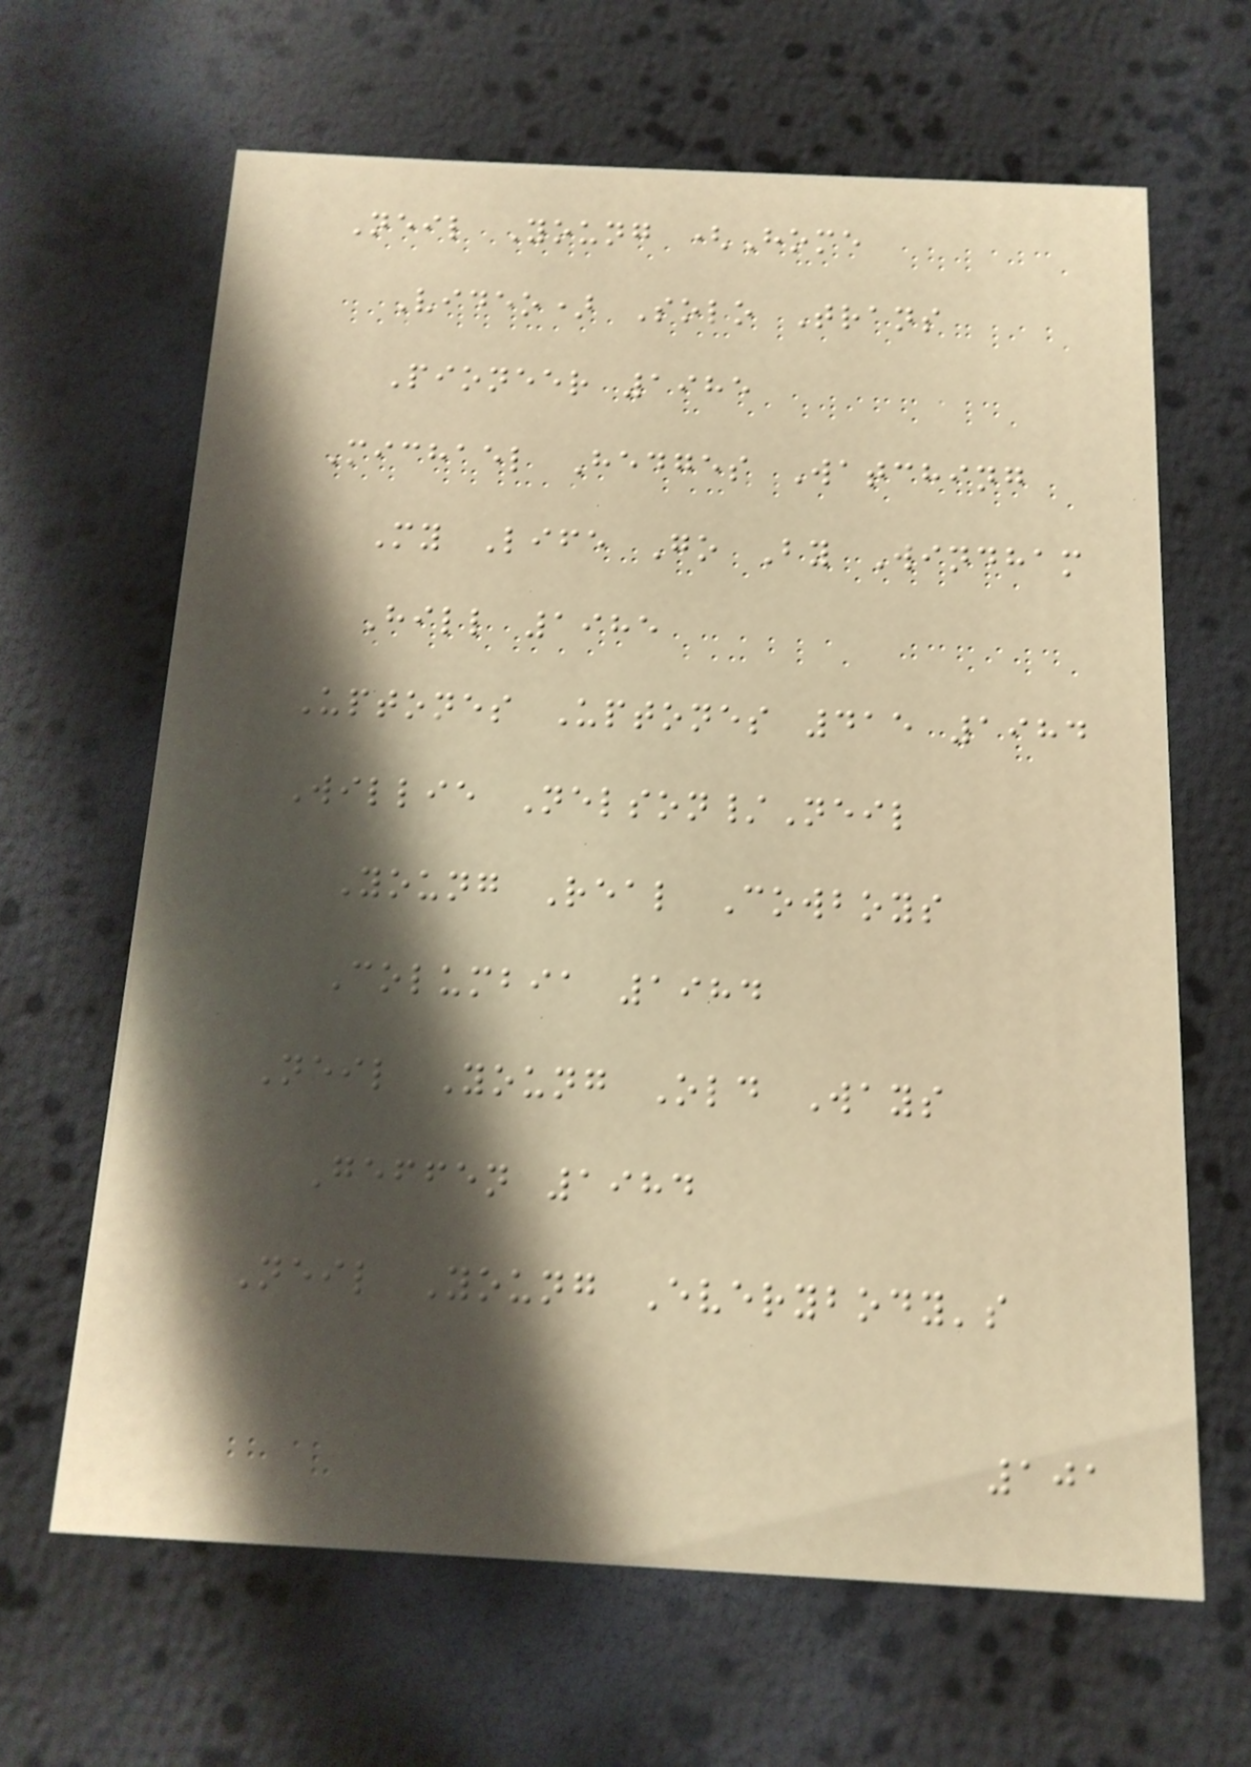Neil Young (Home
Video) Solo Trans
Pioneer 1985
Michael Hedges Watching
My Life Go By Windham
Hill 1985
Uptones Uptones 415 1984
Willie Nelson/Neil
Young Real Cowboys
Columbia 1984
Neil Young Old Ways
Geffen 1984
Neil Young Everybody's
101
